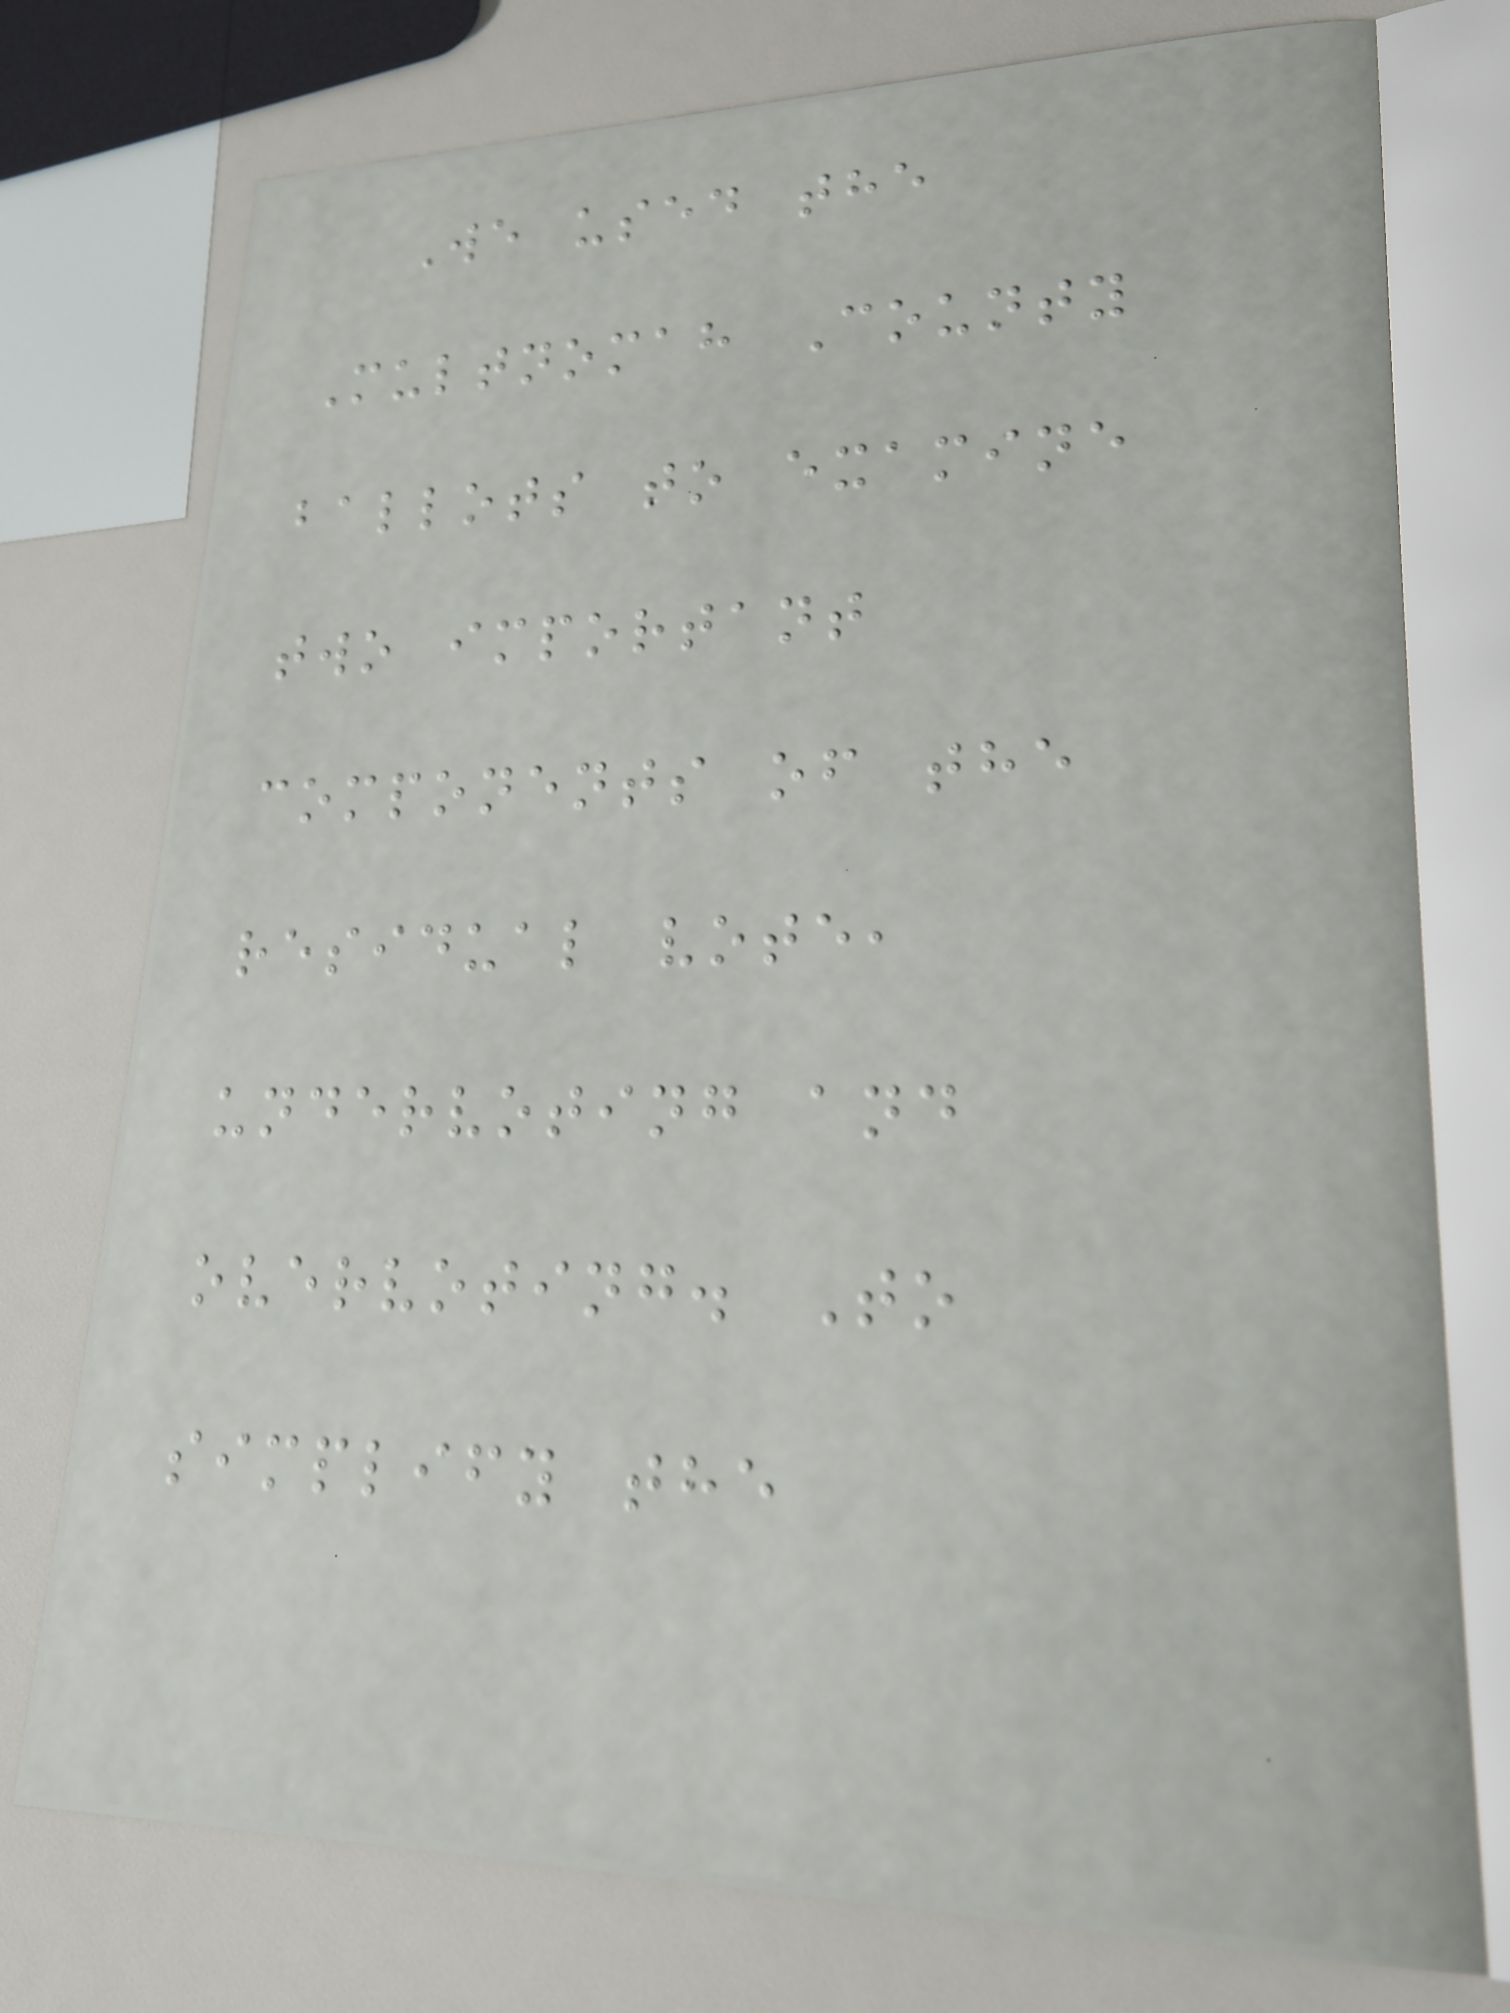We used the
Multnomah County
ballots to examine
two important
components of the
residual vote,
undervoting and
overvoting. To
simplify the
